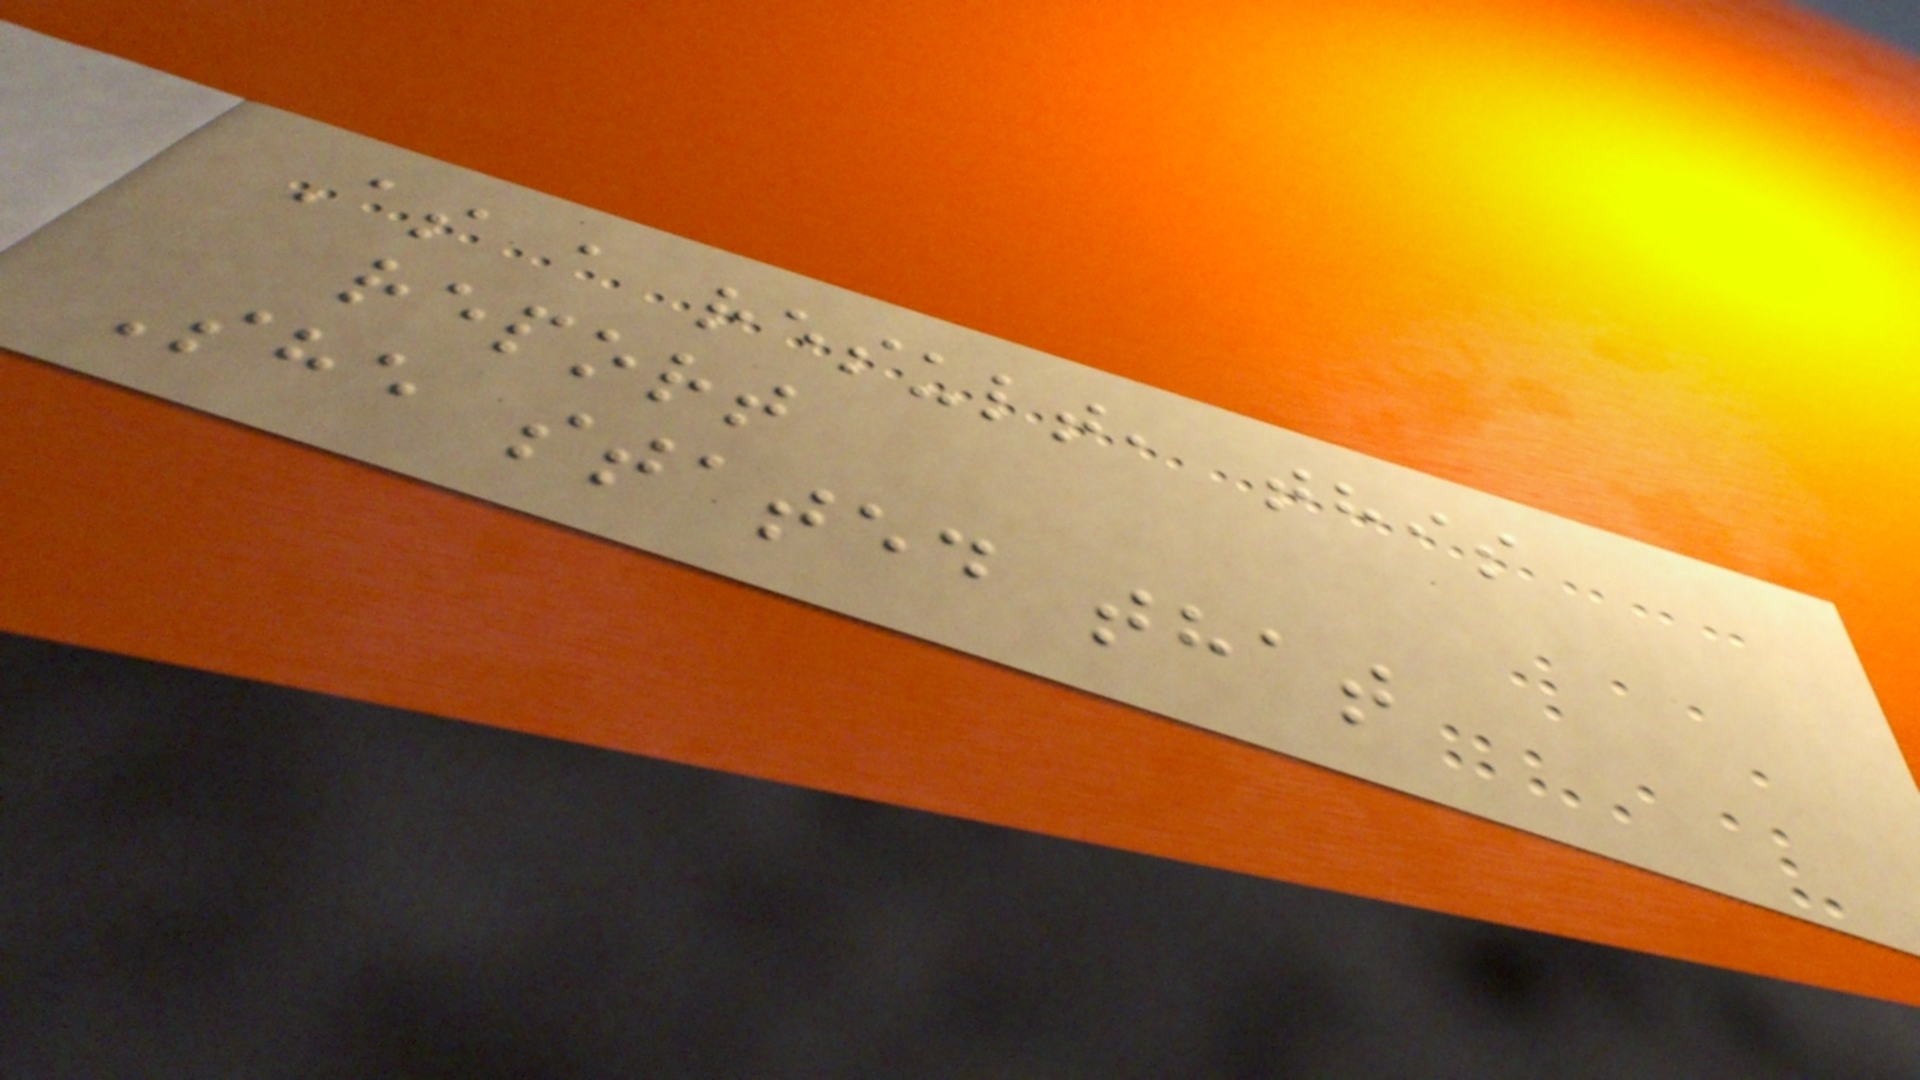As a result, this
report
She stated that
